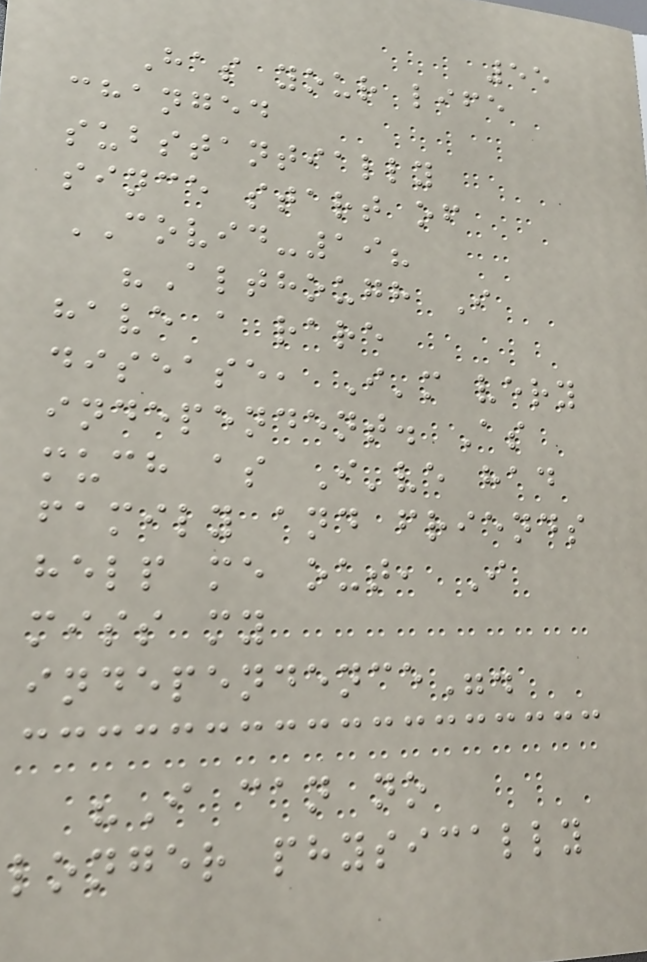55
Has your life
changed
substantially
since start of
COVID-19?
"Although I
have a rare
disease, I'm very
independent. As
much as I've had
family and friends
help me out, I
miss my
independence".
"I can no
longer physically
